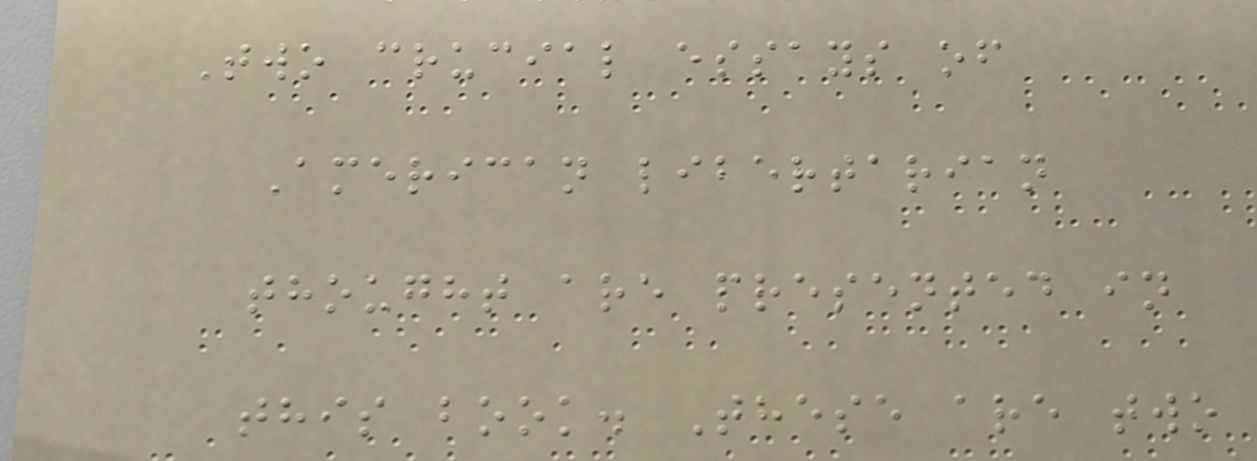Two crucial essays of
American libertarian
thought are presented in
this book. These are two
